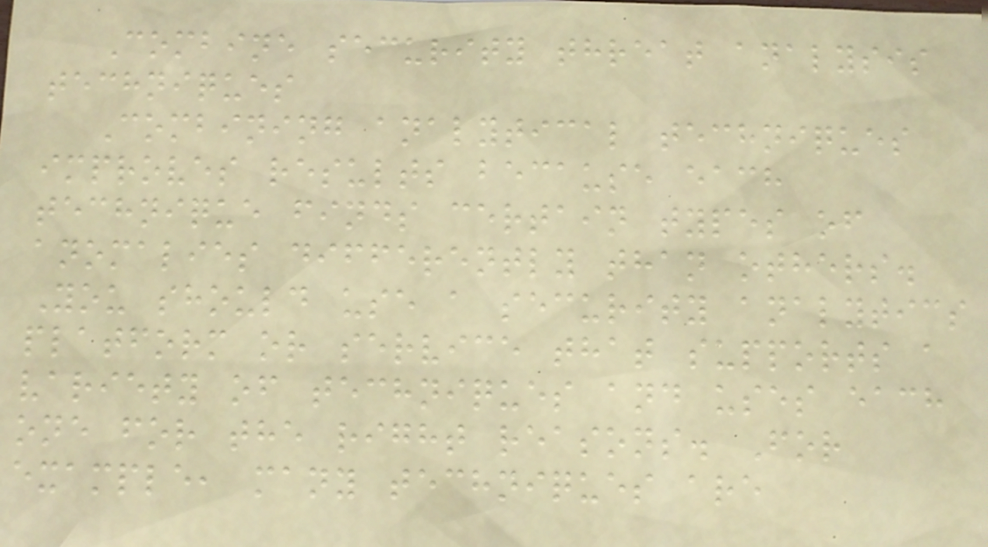Combine security threat analysis
techniques
Combining analytical techniques
improves results because each
technique finds certain types of
anomalies differently than others.
You should use a security analytics
platform or service that supports a
variety of techniques and uses each
one for the right reasons. For
example, many techniques are
